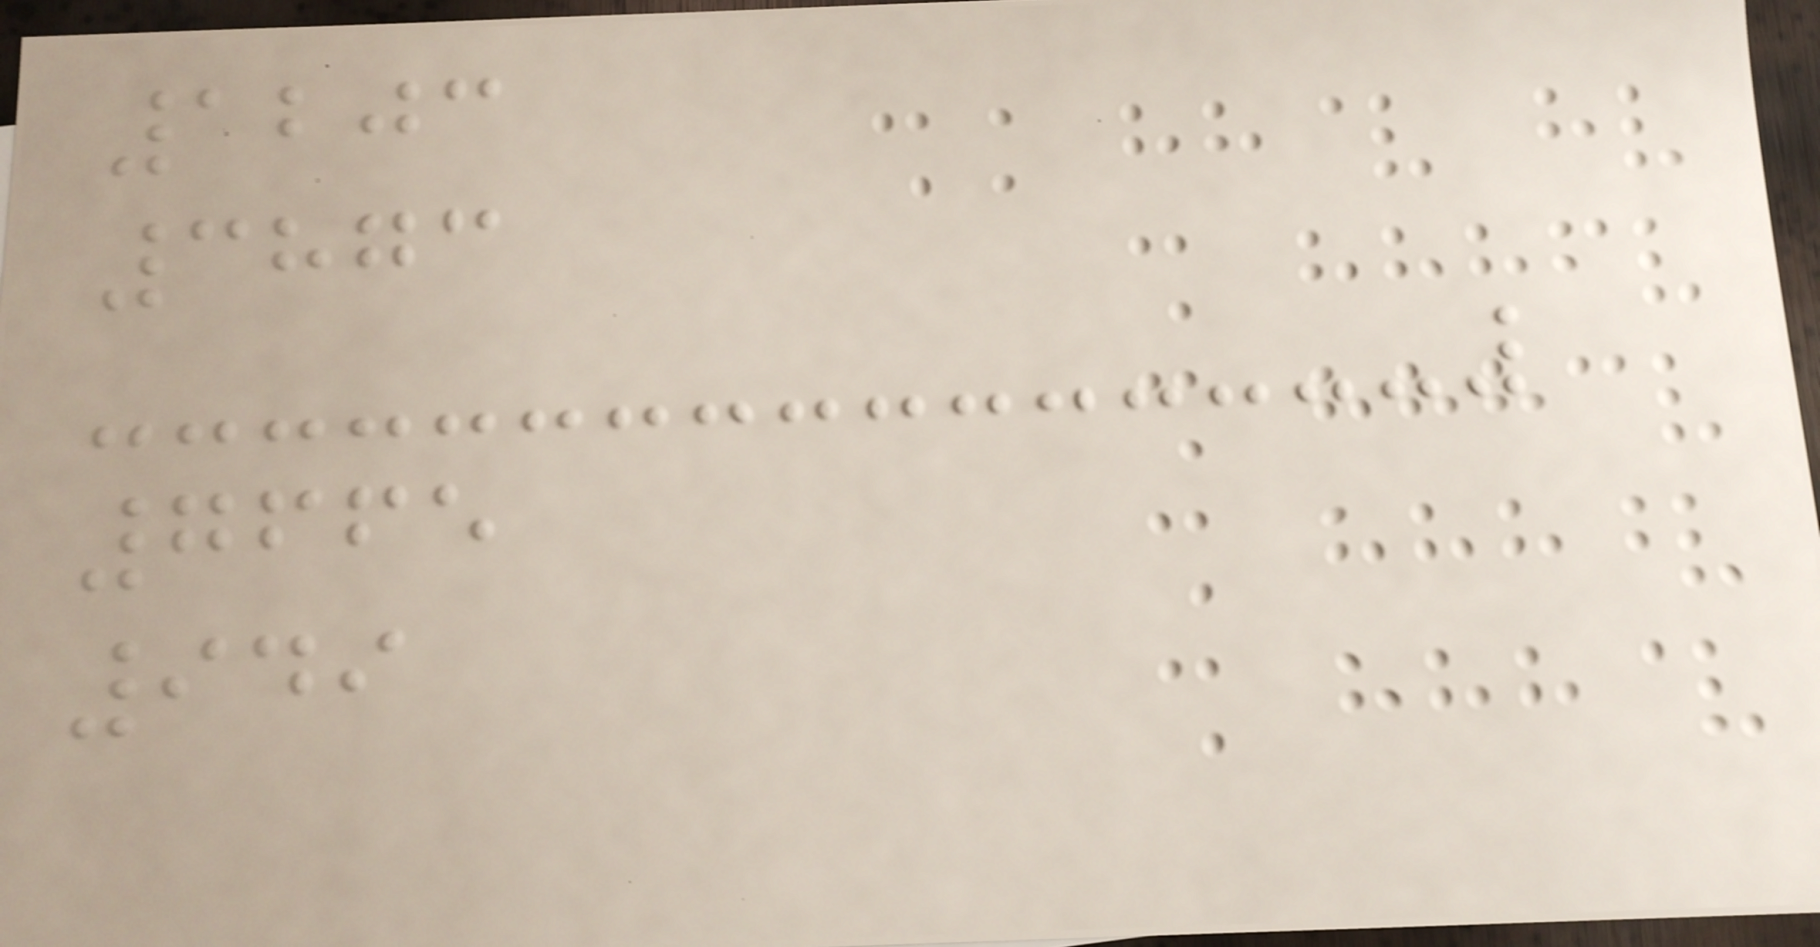1203
3873
7665
949
